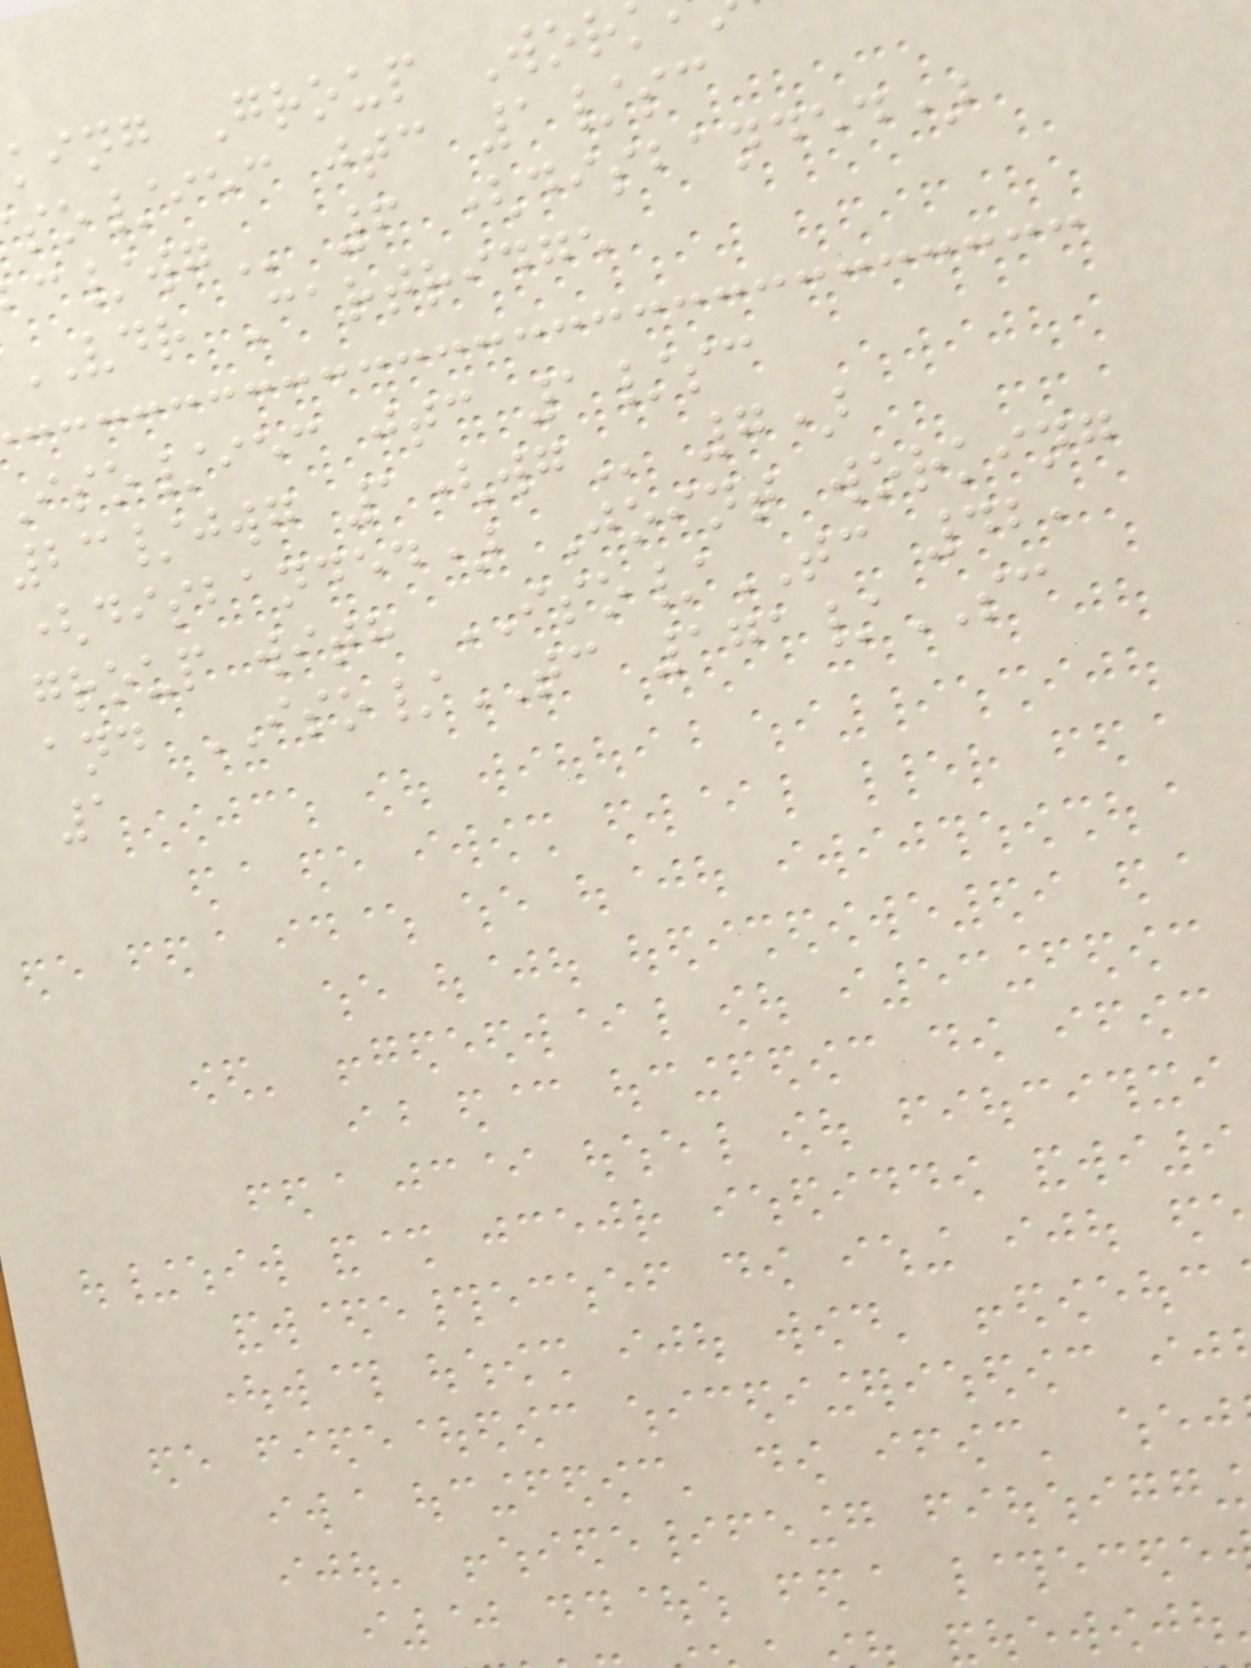king Group Wor
so/iec jtc 1/sc
6 (disbanded)
VDR Cartridge
iso/iec jtc 1/sc
23/jwg
(disbanded) Joint working
group with ISO/TC 42,
and ISO/TC 171/SC
1
